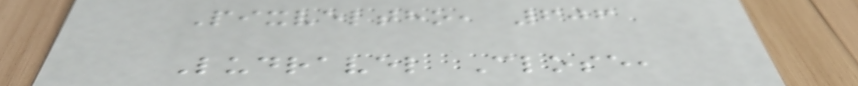Pixveltho, 606
Ludravel Close,
